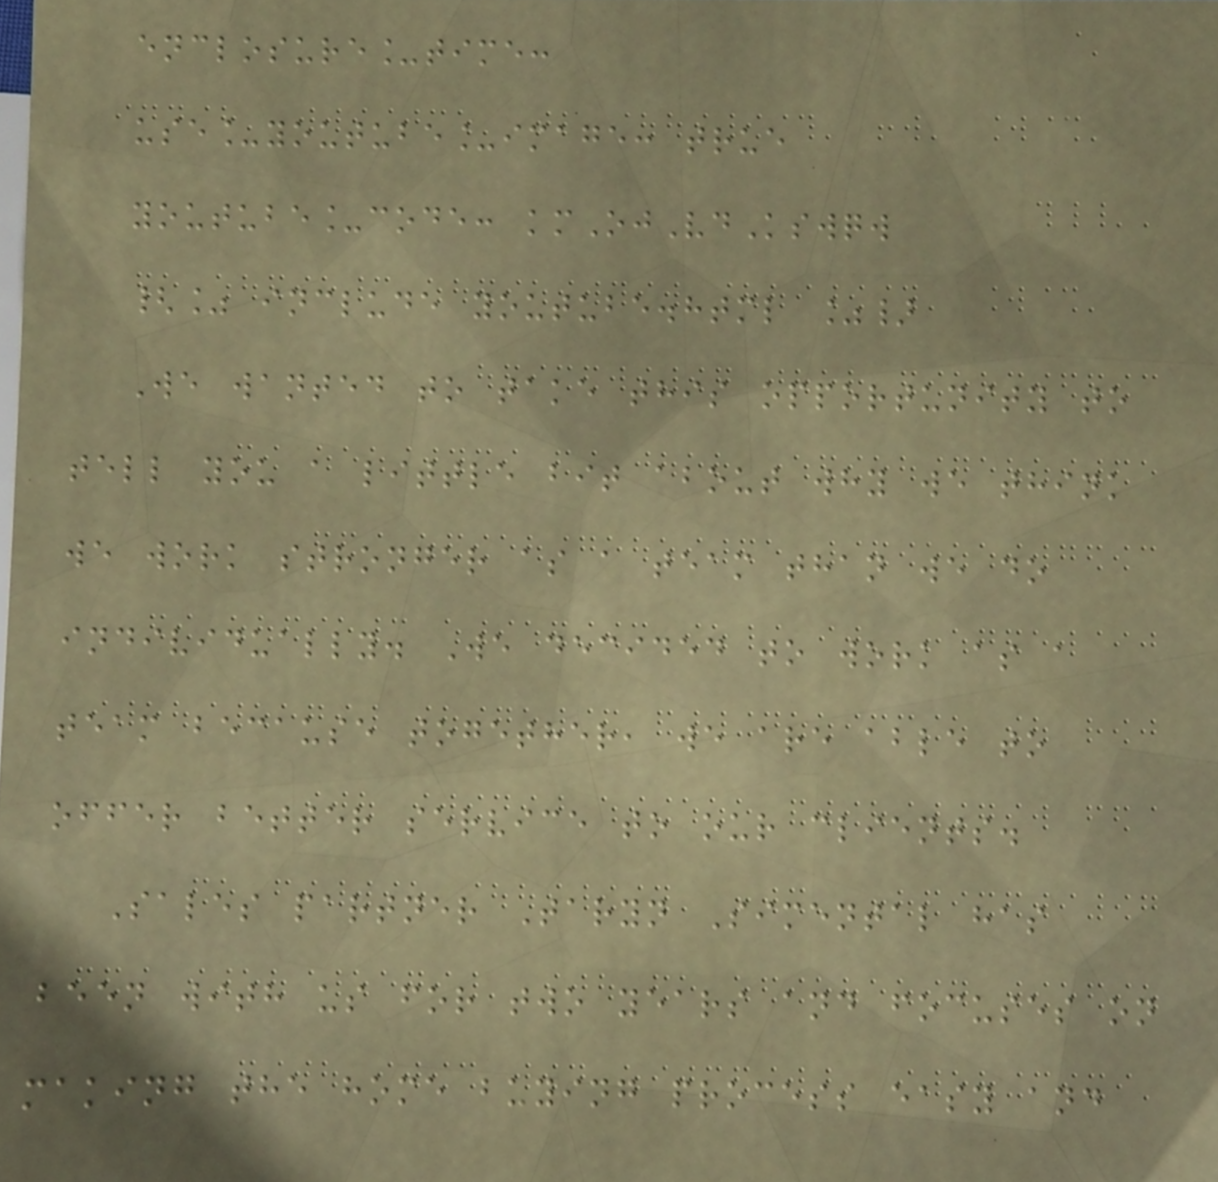enclosure_time:
use_youtube_image: true
youtube_code: kmOjVdKswqw
{% include youtube.html %}
We wanted to take this opportunity to
tell you a little bit about why we think
we work stronger as a team than we do
individually. We decided to work as a
team because together, we are able to
offer better service to our clients.
Sales partner Taryn Simental has
been with us for two years and focuses on
making the home buying process easy and
